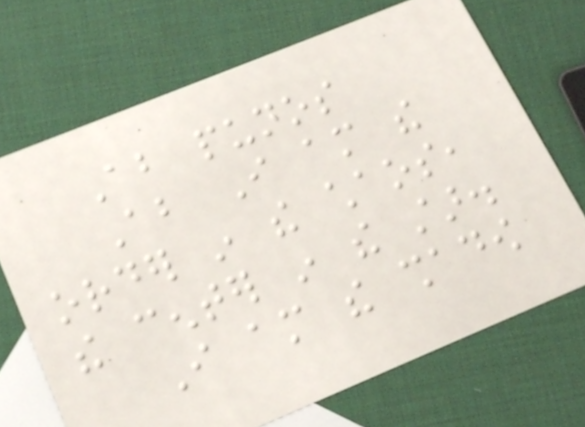About punos
About I am the
order in the chaos,
the center in the star.
I am the shadow
